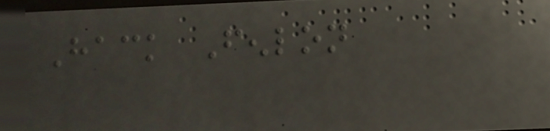Hack Fenlon
